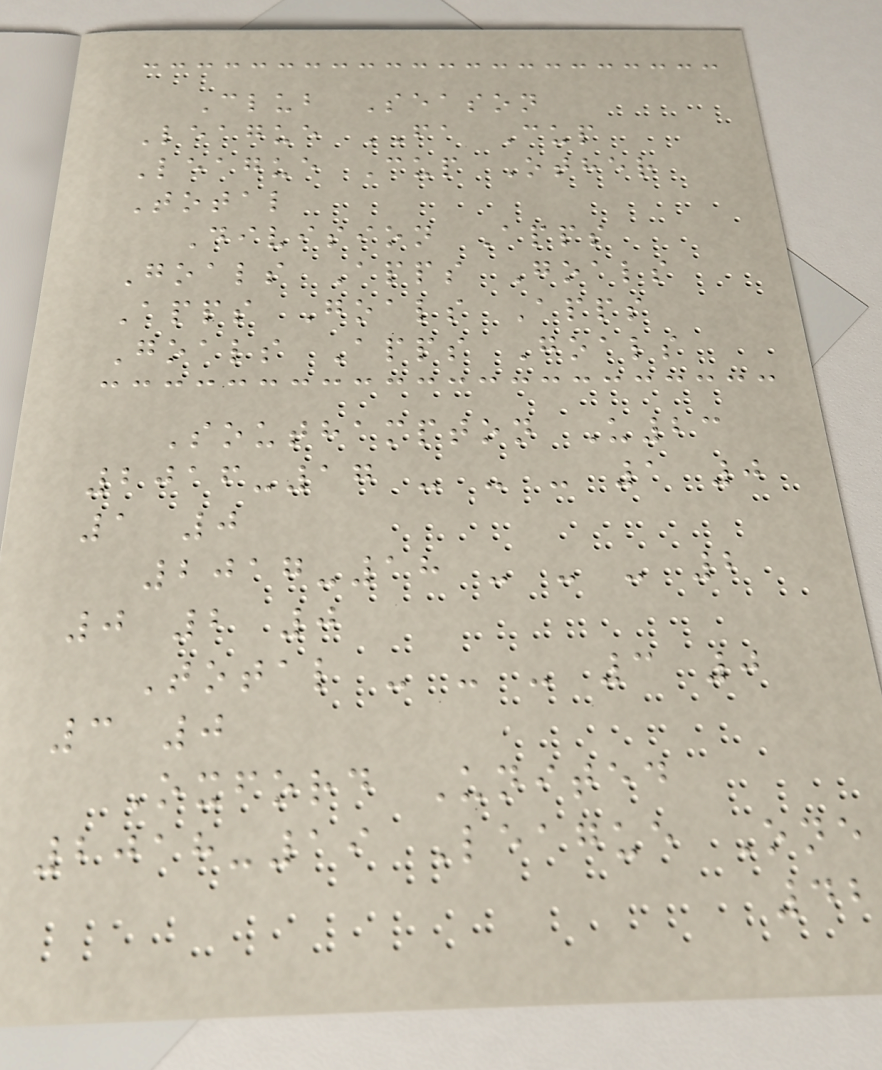Club Season
League FA Cup
League Cup Other
Total
Division Apps
Goals Apps Goals
Apps Goals Apps
Goals Apps Goals
Southampton U23
2016-17 - - - 1 0
1 0
2017-18 - - - 2
0 2 0
Total - - - 3 0
3 0
Oxford United
2018-19 League One
42
